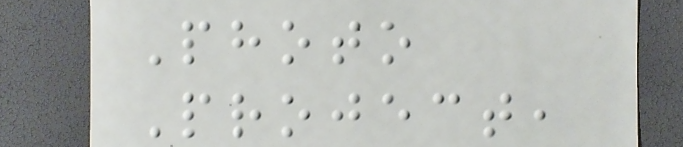Photo
Project,
